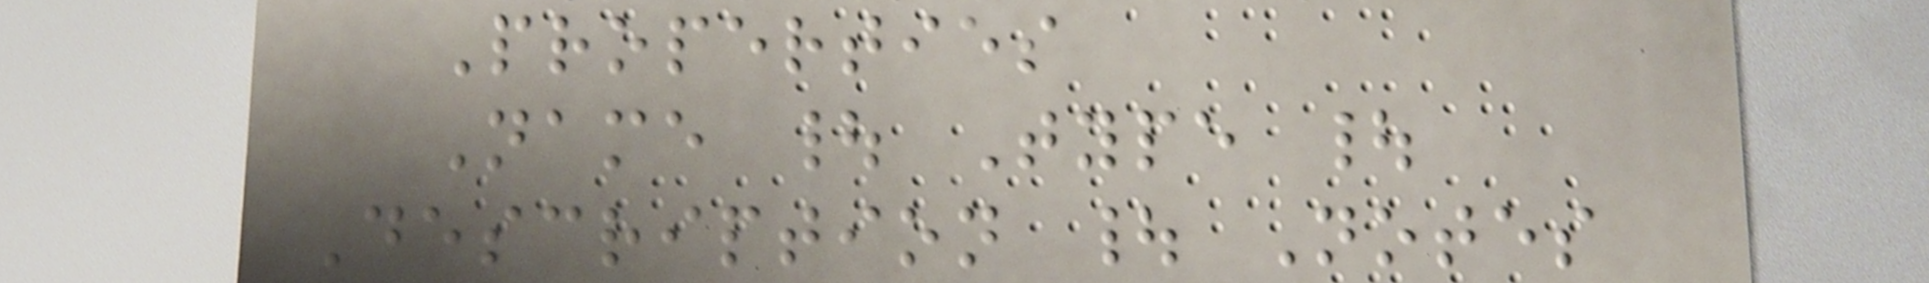Properties
Name | Type |
Description | Notes
